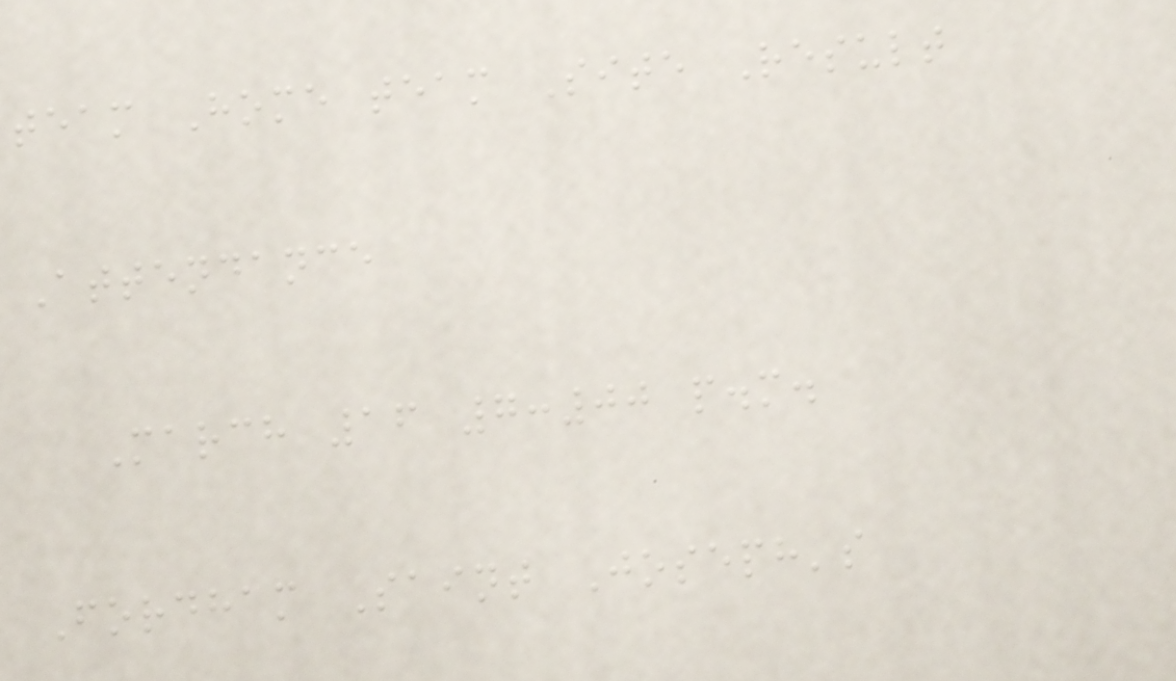team Home team Site Result
Attendance
March 16 7:00 p.m.
Fordham Saint Joseph's
